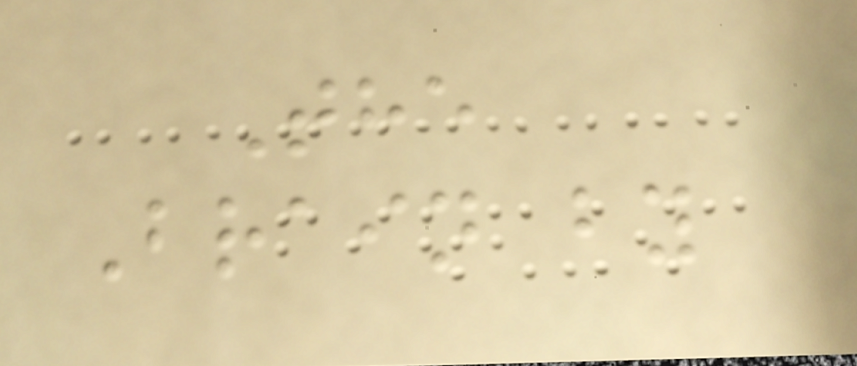The
Brain by
